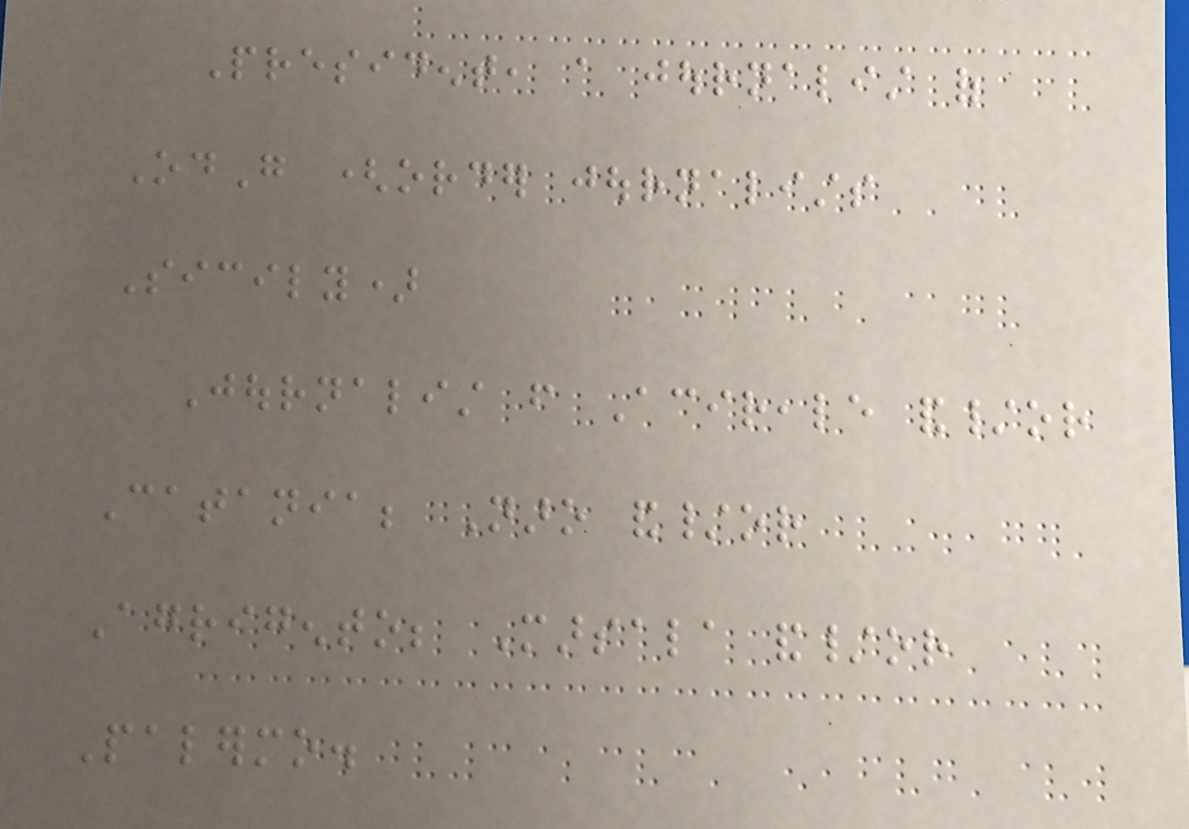President, a journalist of
OdG (order journalists
Sicily)
Journalist from Acireale and/or
Catania; Naro and/or
Agrigento; Marsala and/or
Palermo.
